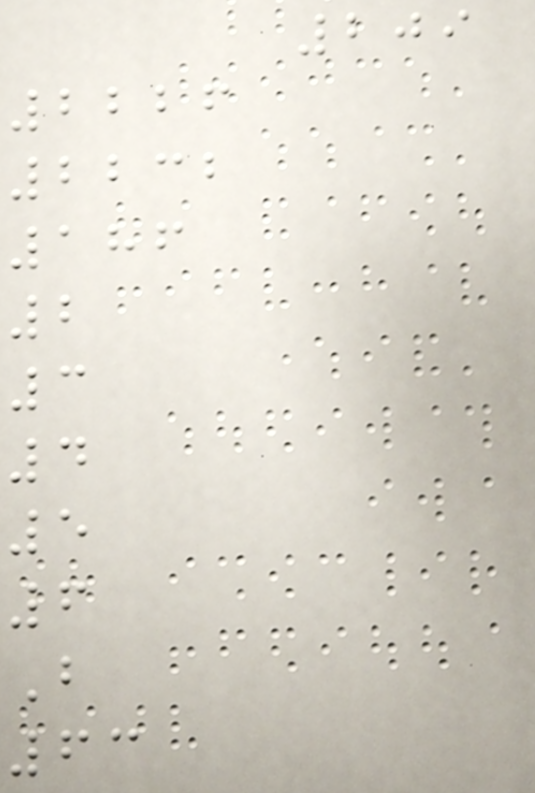209
2226
2232
186
2
3
4
5
6
B
63
